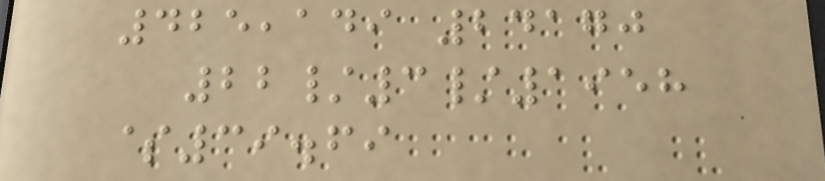425,149 24170
22/3/1958
$39.69
